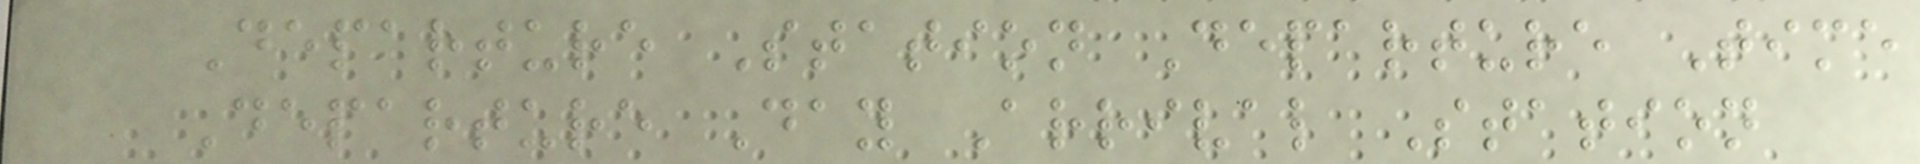Departure Station Departure Time
Departure Day Arrival Station
